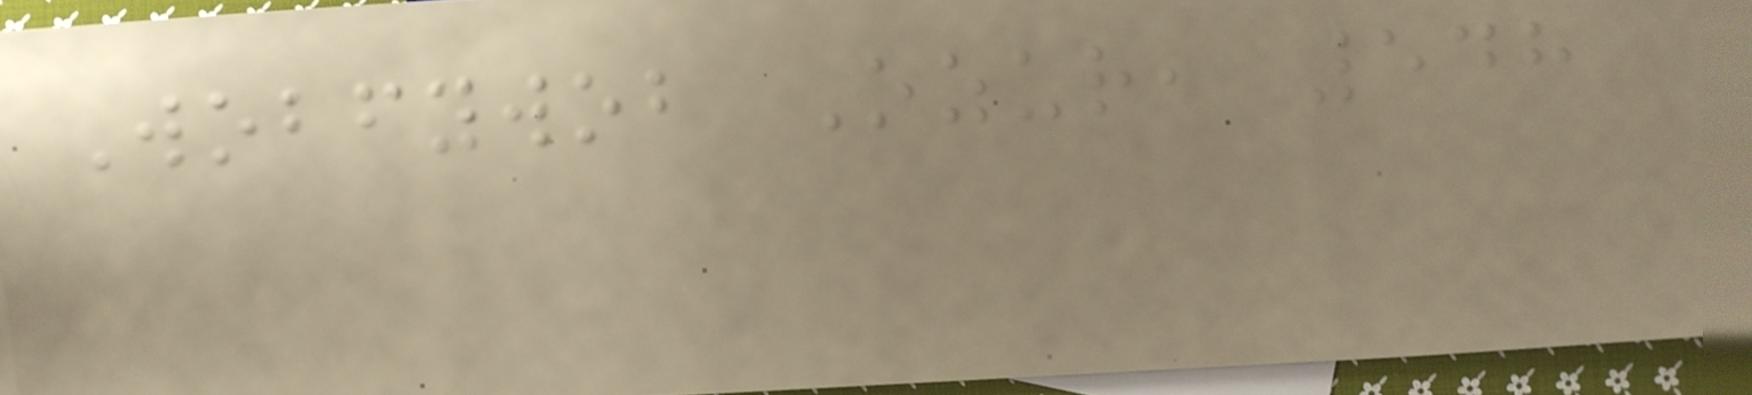Wobfywob Ozur, 548
